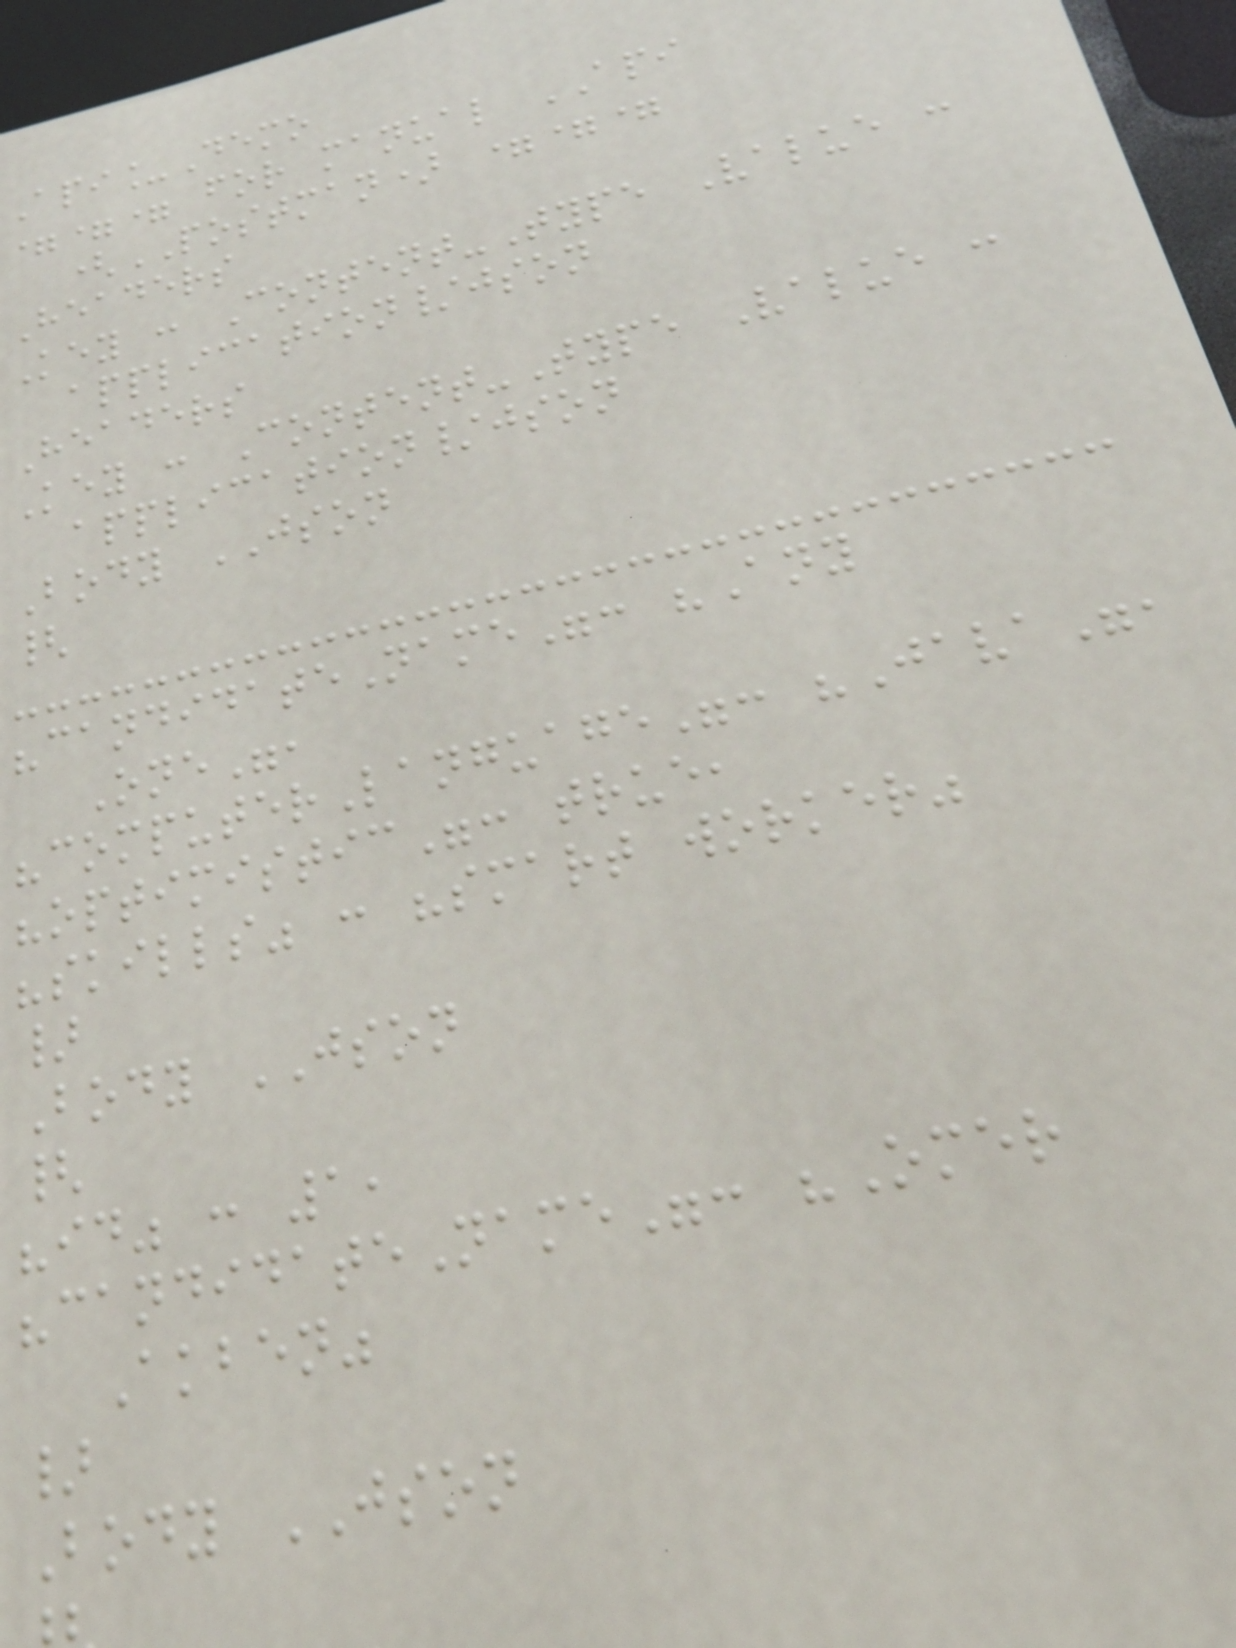Api_Demo
=== for manual API
(POSTMAN) ===
Headers
Key : Content-Type Value :
application/json
Headers
Key : Content-Type Value :
application/json
Body JSON
{
"candidateName": "Any
One",
"computerLanguage": "Java",
"optimistic": true,
"skills" : "smart worker"
}
Body JSON
{
"id" : 1,
"candidateName": "Omer
Akben"
}
Body JSON
